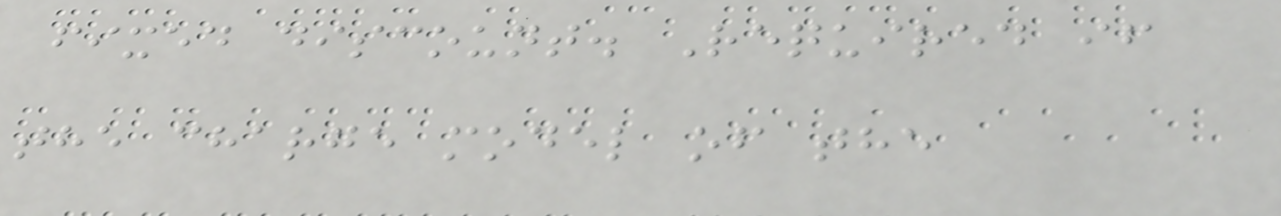fixed discount. Required if
the charge model of the
